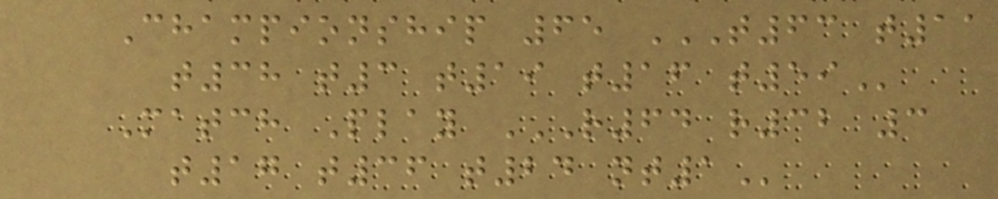Championship 65 T63 T11
T38 T3 T19 T16 T59
Match Play R64 R32 3
T17 T36 T24 NT1
